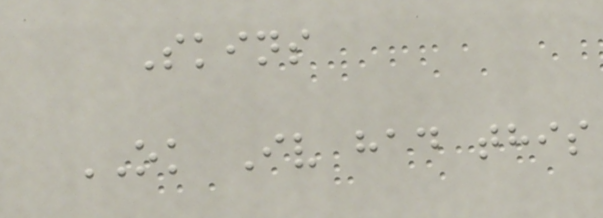Skins
OK Iv had this
